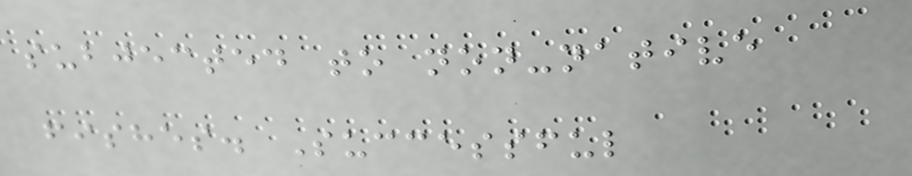subjected to non-native
fishes. Successful
